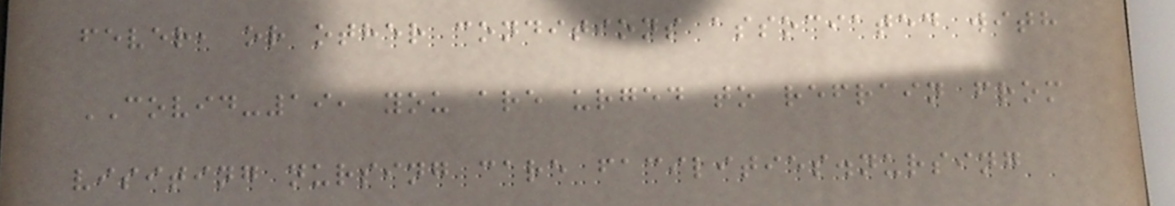fever, or other conditions associated with
COVID-19, you are urged to refrain from
visiting nursing care facilities.nursing
